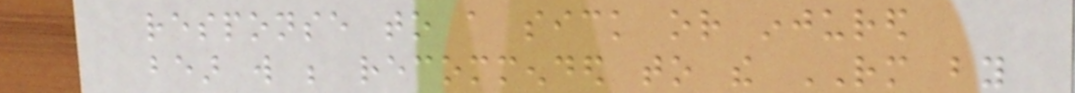response to a sick or injured
bear will be recommended to the RM by
